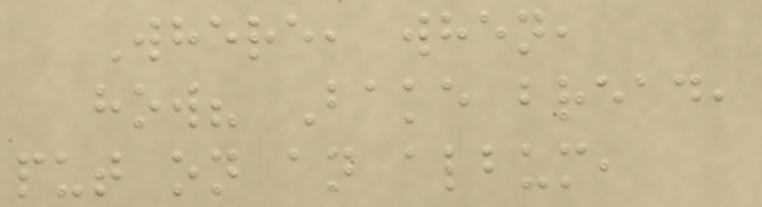Where, when,
how? Bake bread,
put on an album,
